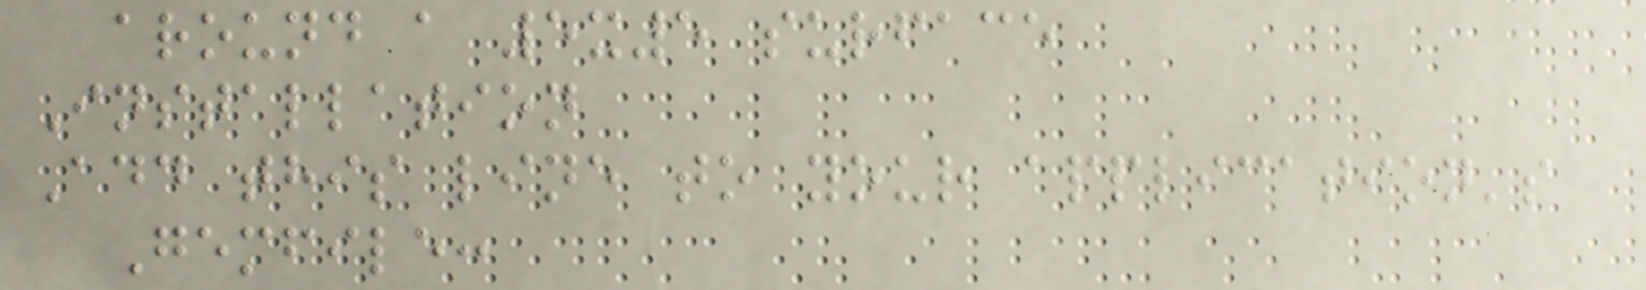around a 5x5 surface
Installation
Add this line to your application's
Gemfile:
